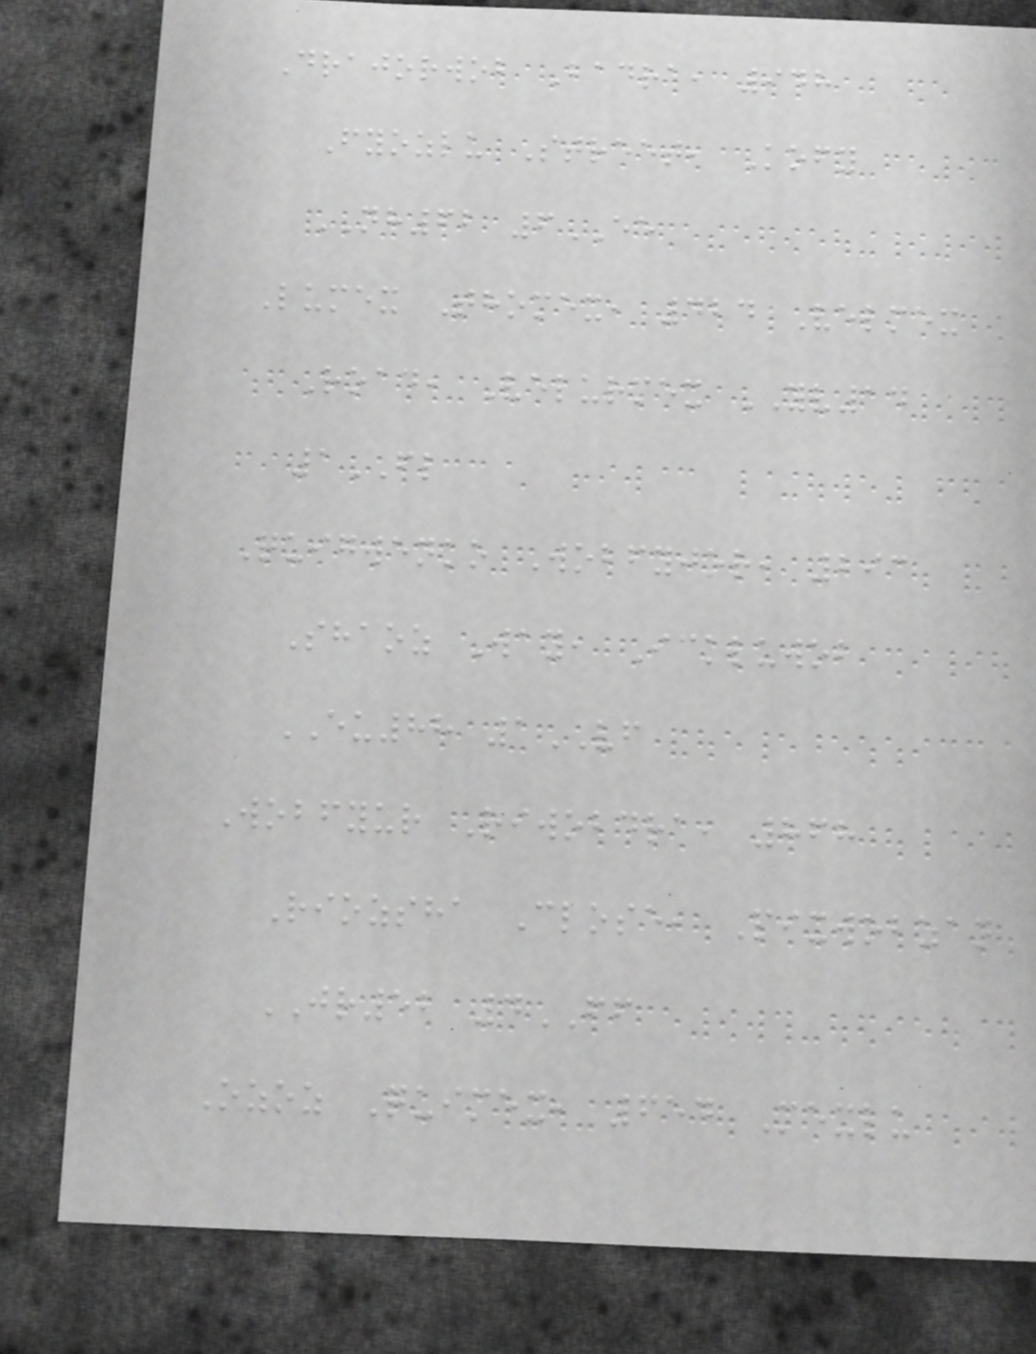Drajorwob Badra, 948
Fyozlu Street, Kofy
NH62 6EE
Lumex Thomex, 424 Velmex
Road, Velurmex YV14
1FL
Quigwenko Wobfyjor, 293
Shaoz Way, Ickluwob
EU88 1VF
Wobfyur Riwobdra, 868
Riozsha Close, Pixwobzan
JR52 4FF
Ozoz Quimex, 654 Mexlu
